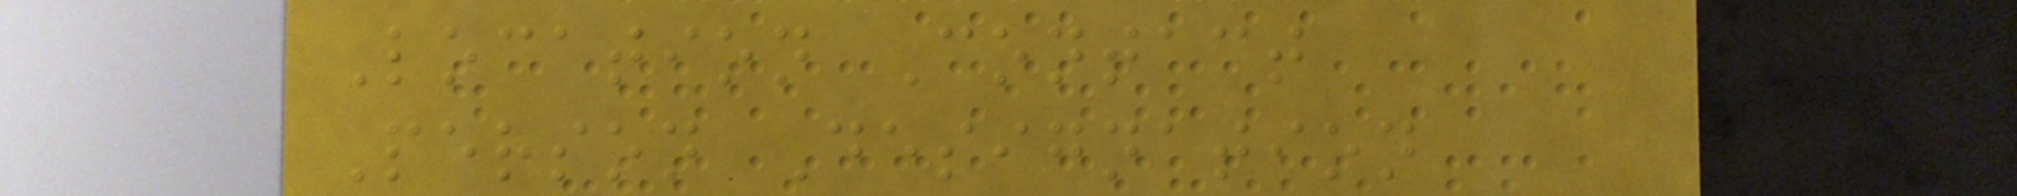Location Contact
Person Designation
